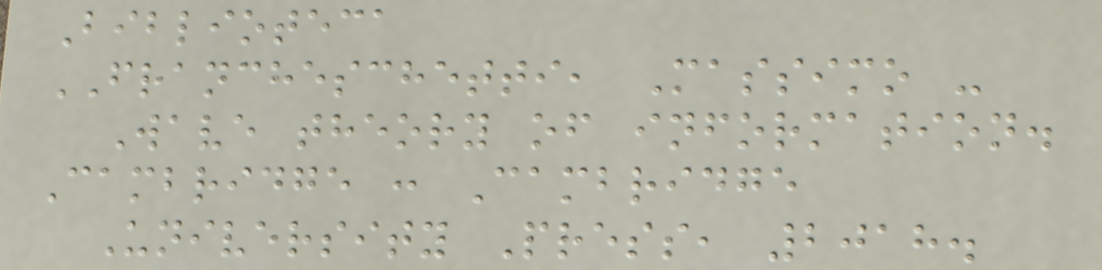Biblioteca
FRANCHESCHETTI, Massimo -
Wave theory of information.
Cambridge : Cambridge
University Press, 2018.
